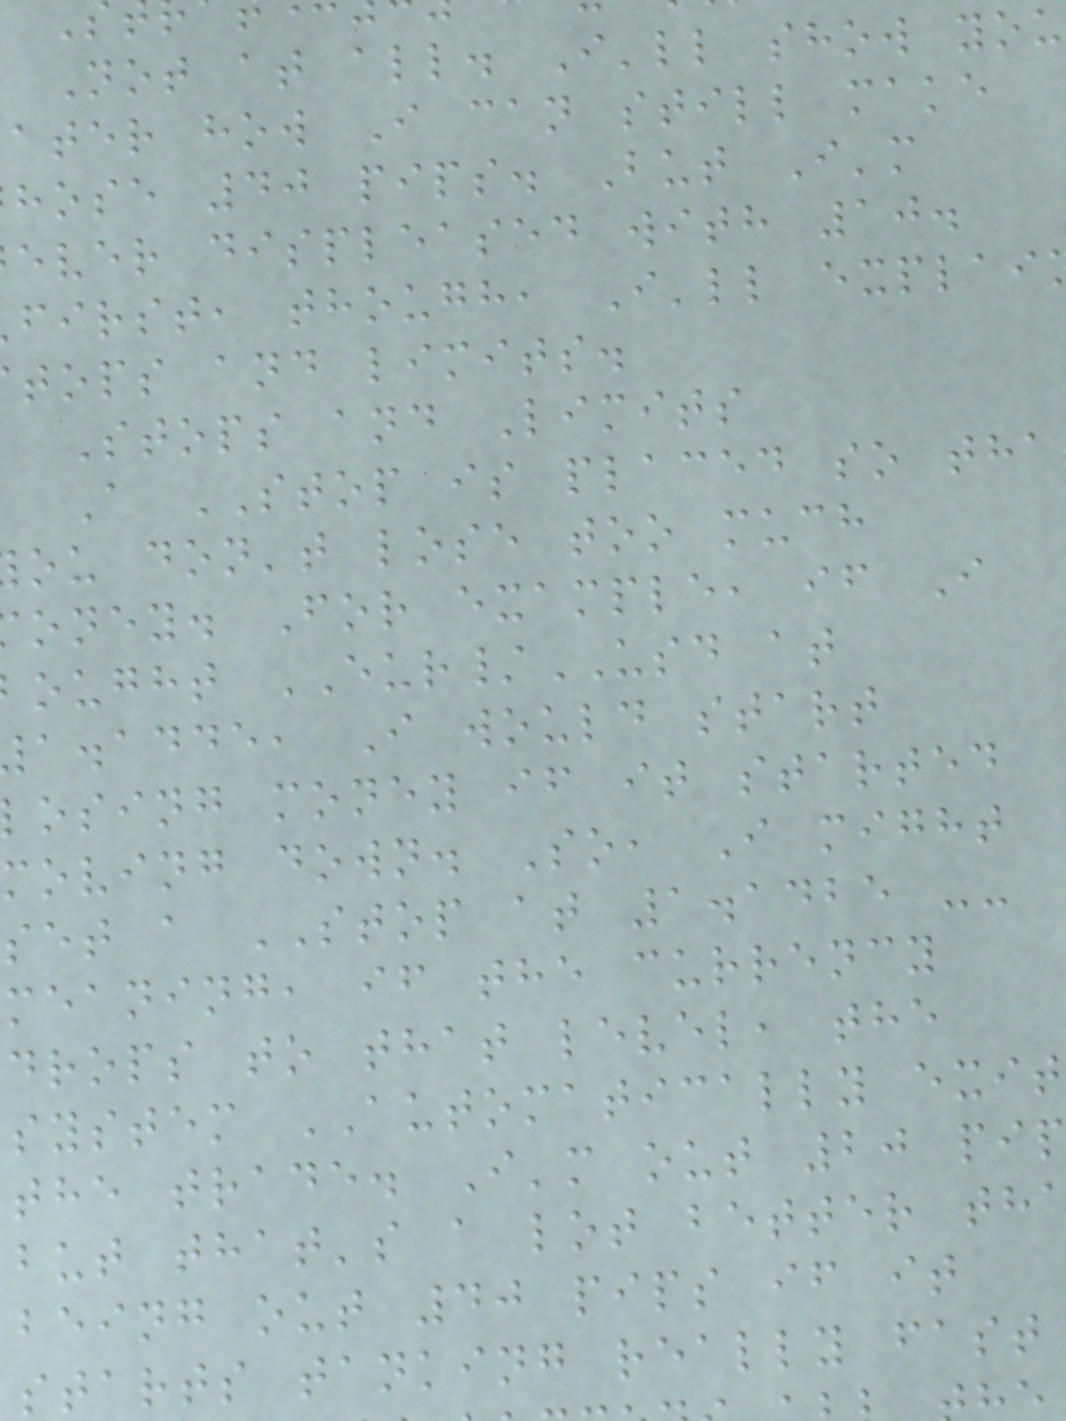Not at all. I'll show you
ater how I can still make
hose 40 pips. But I'm
ever displeased with 10.
first, though, I'll explai
tops and limits.
Stops and Limits
A STOP is placed so tha
ou don't lose too much
oney. For example, if I
ought EUR/USD at
a.adde, I would start
osing money if it started
moving down. So, I might
set a STOP at 1.1425 --
meaning, if the currency
drops to that level, the
system AUTOMATICALLY exit
the trade. I'm out 20 pip
but that's a lot better th
being out 40 pips if it
starts tanking really fast
